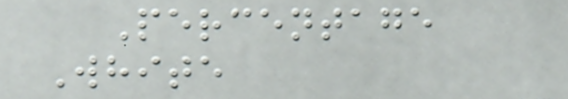Percentage
White
